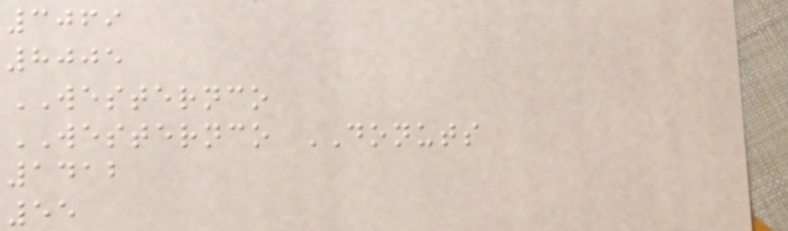3069
8005
WESTERNCO
WESTERNCO DONUTS
1412
55
